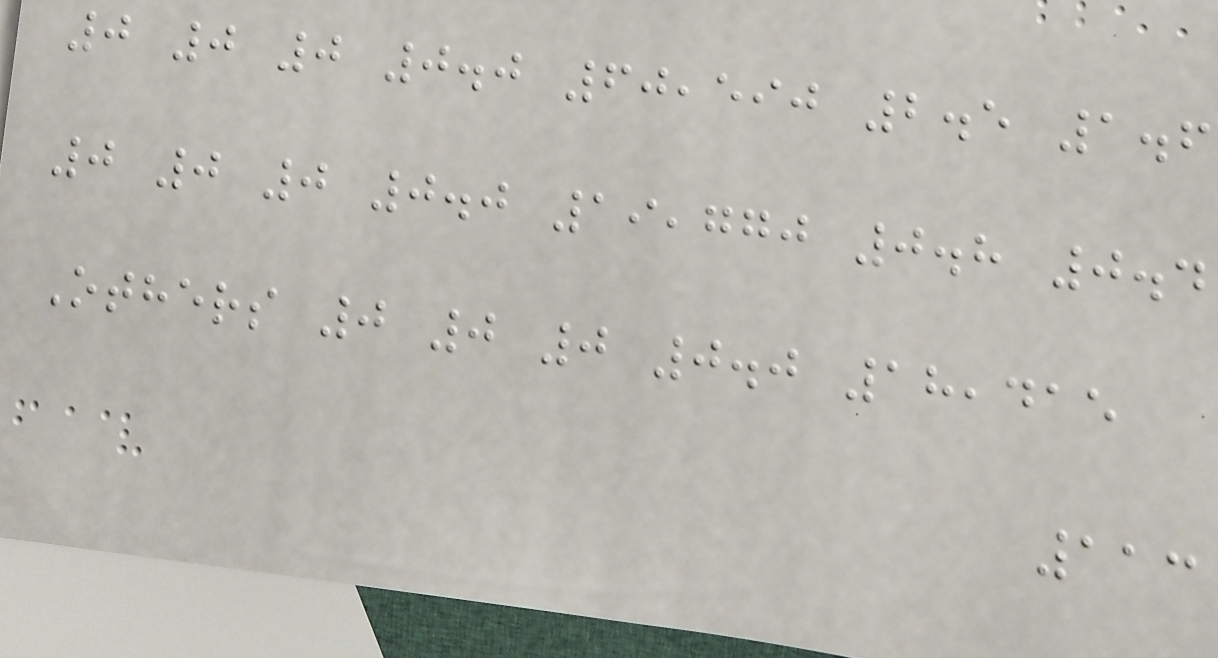0 0 0 0.0 60,590 2.5 1.6
0 0 0 0.0 19,770 0.8 0.4
Others 0 0 0 0.0 18,415
113
